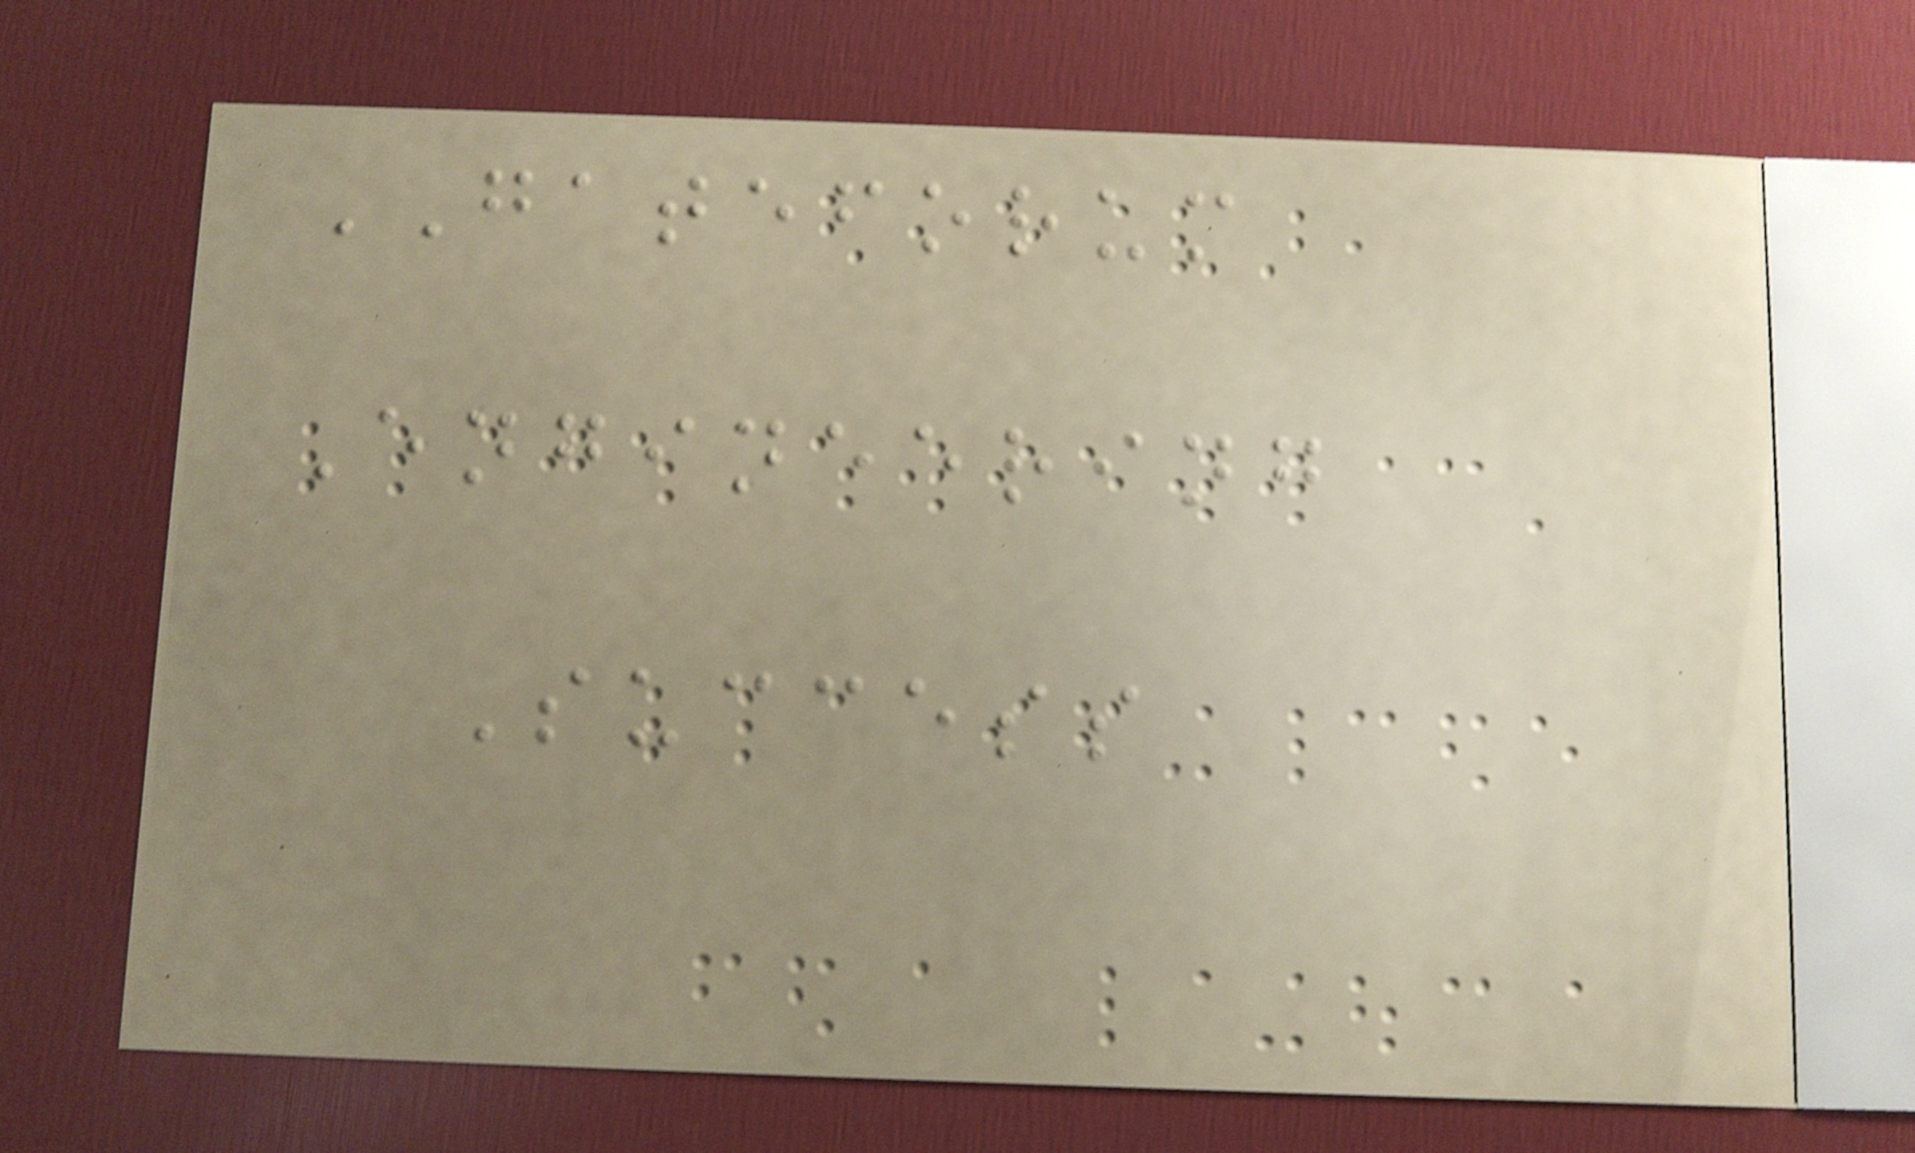GATEFORUM
Engineering
Success
